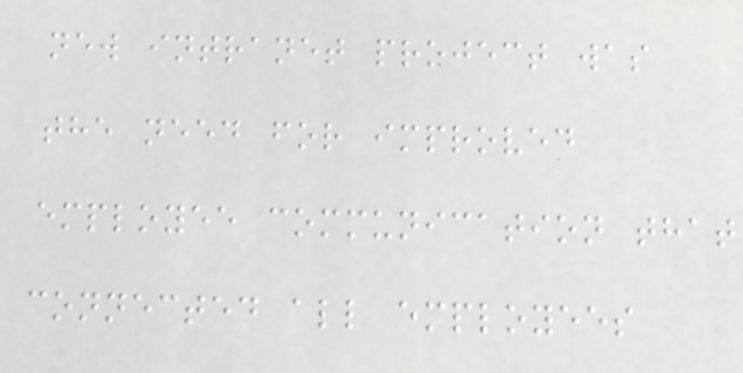new intranet project was
the need for improved
employee communication that
connected all employees
